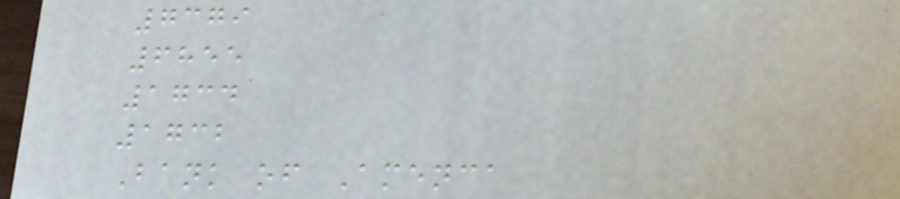7379
6855
1734
1732
Bank of Amenca
